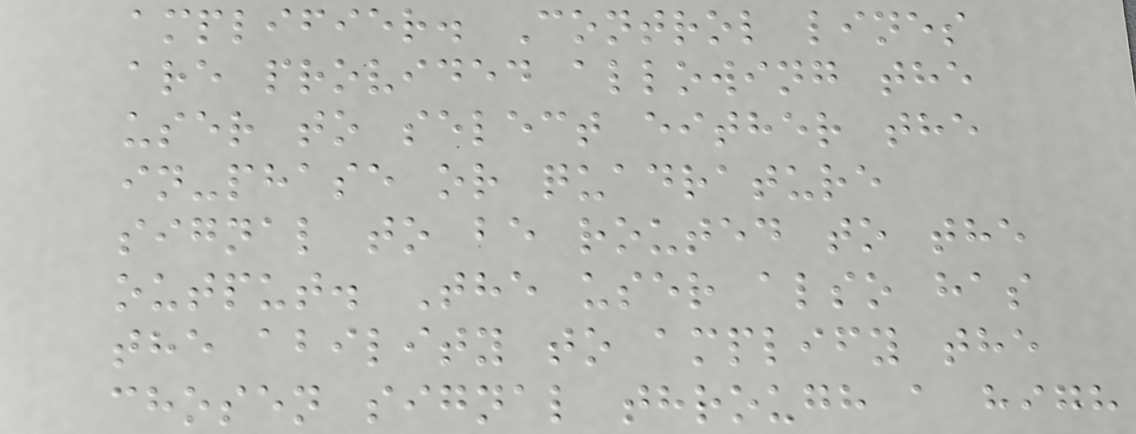amplifier. Control lines
are provided allowing the
user to select either the
in-phase or quadrature
signal to be routed to the
output. The user also has
the ability to amplify the
chosen signal through a high
